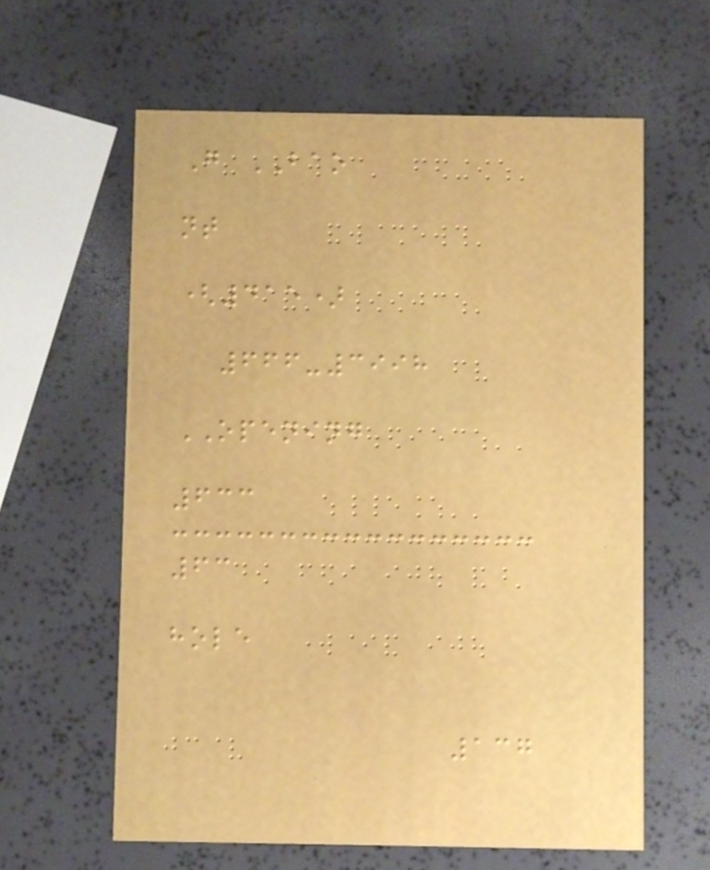G BAO
nt
(415)
666-3998
OPENING
633
63
hole
137
